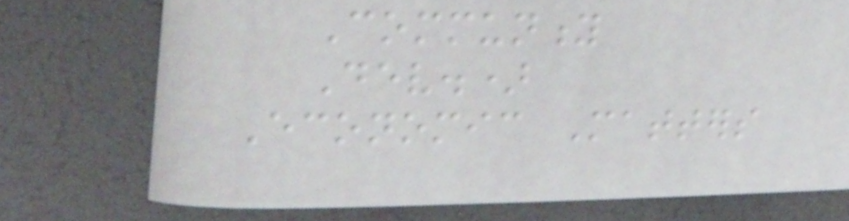Community
Dev.)
Economic Matters
